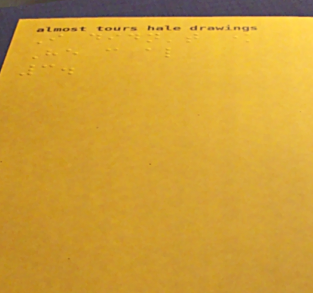I didn't know
He can also
3.
